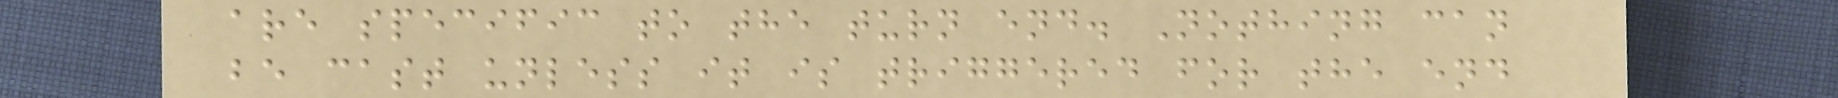are specific to the turn end. Nothing can
be cast unless it is triggered for the end
